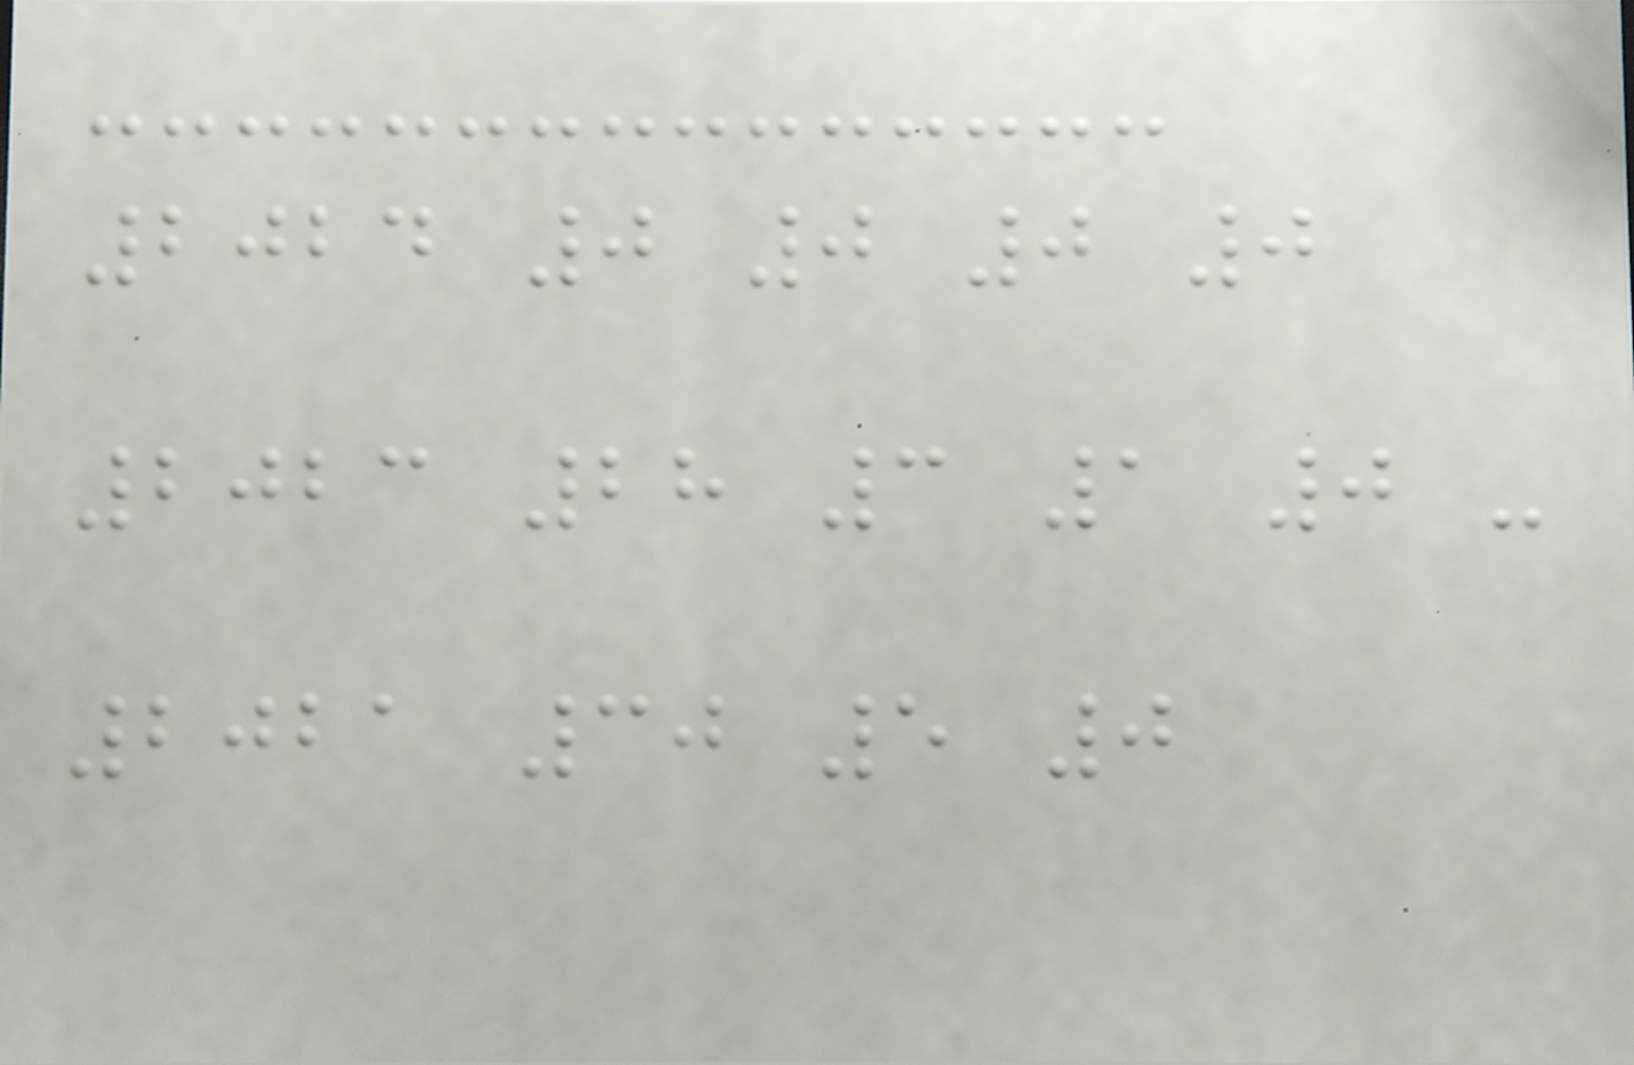2024 0 0 0 0
2023 28 3 1 0 -
2021 30 5 0
